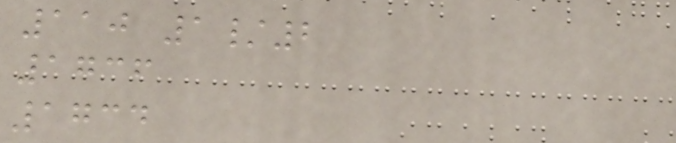110 1/2
1736
1734
